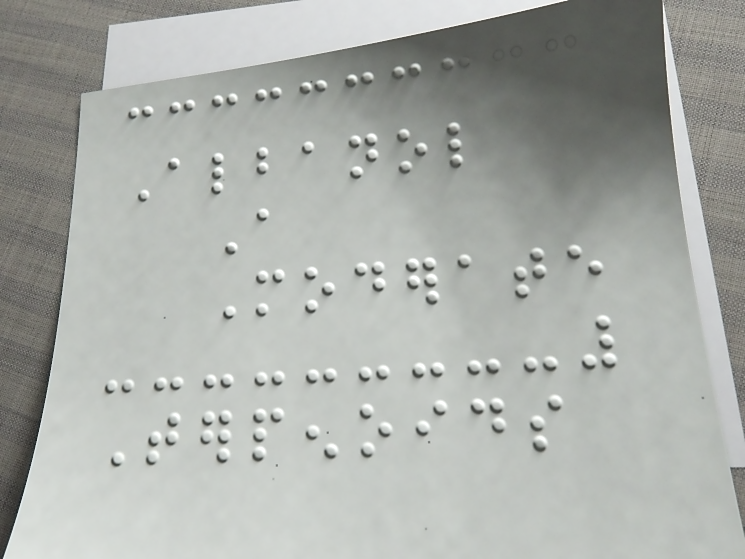Albanol
A
Moderate
Terpenoids
